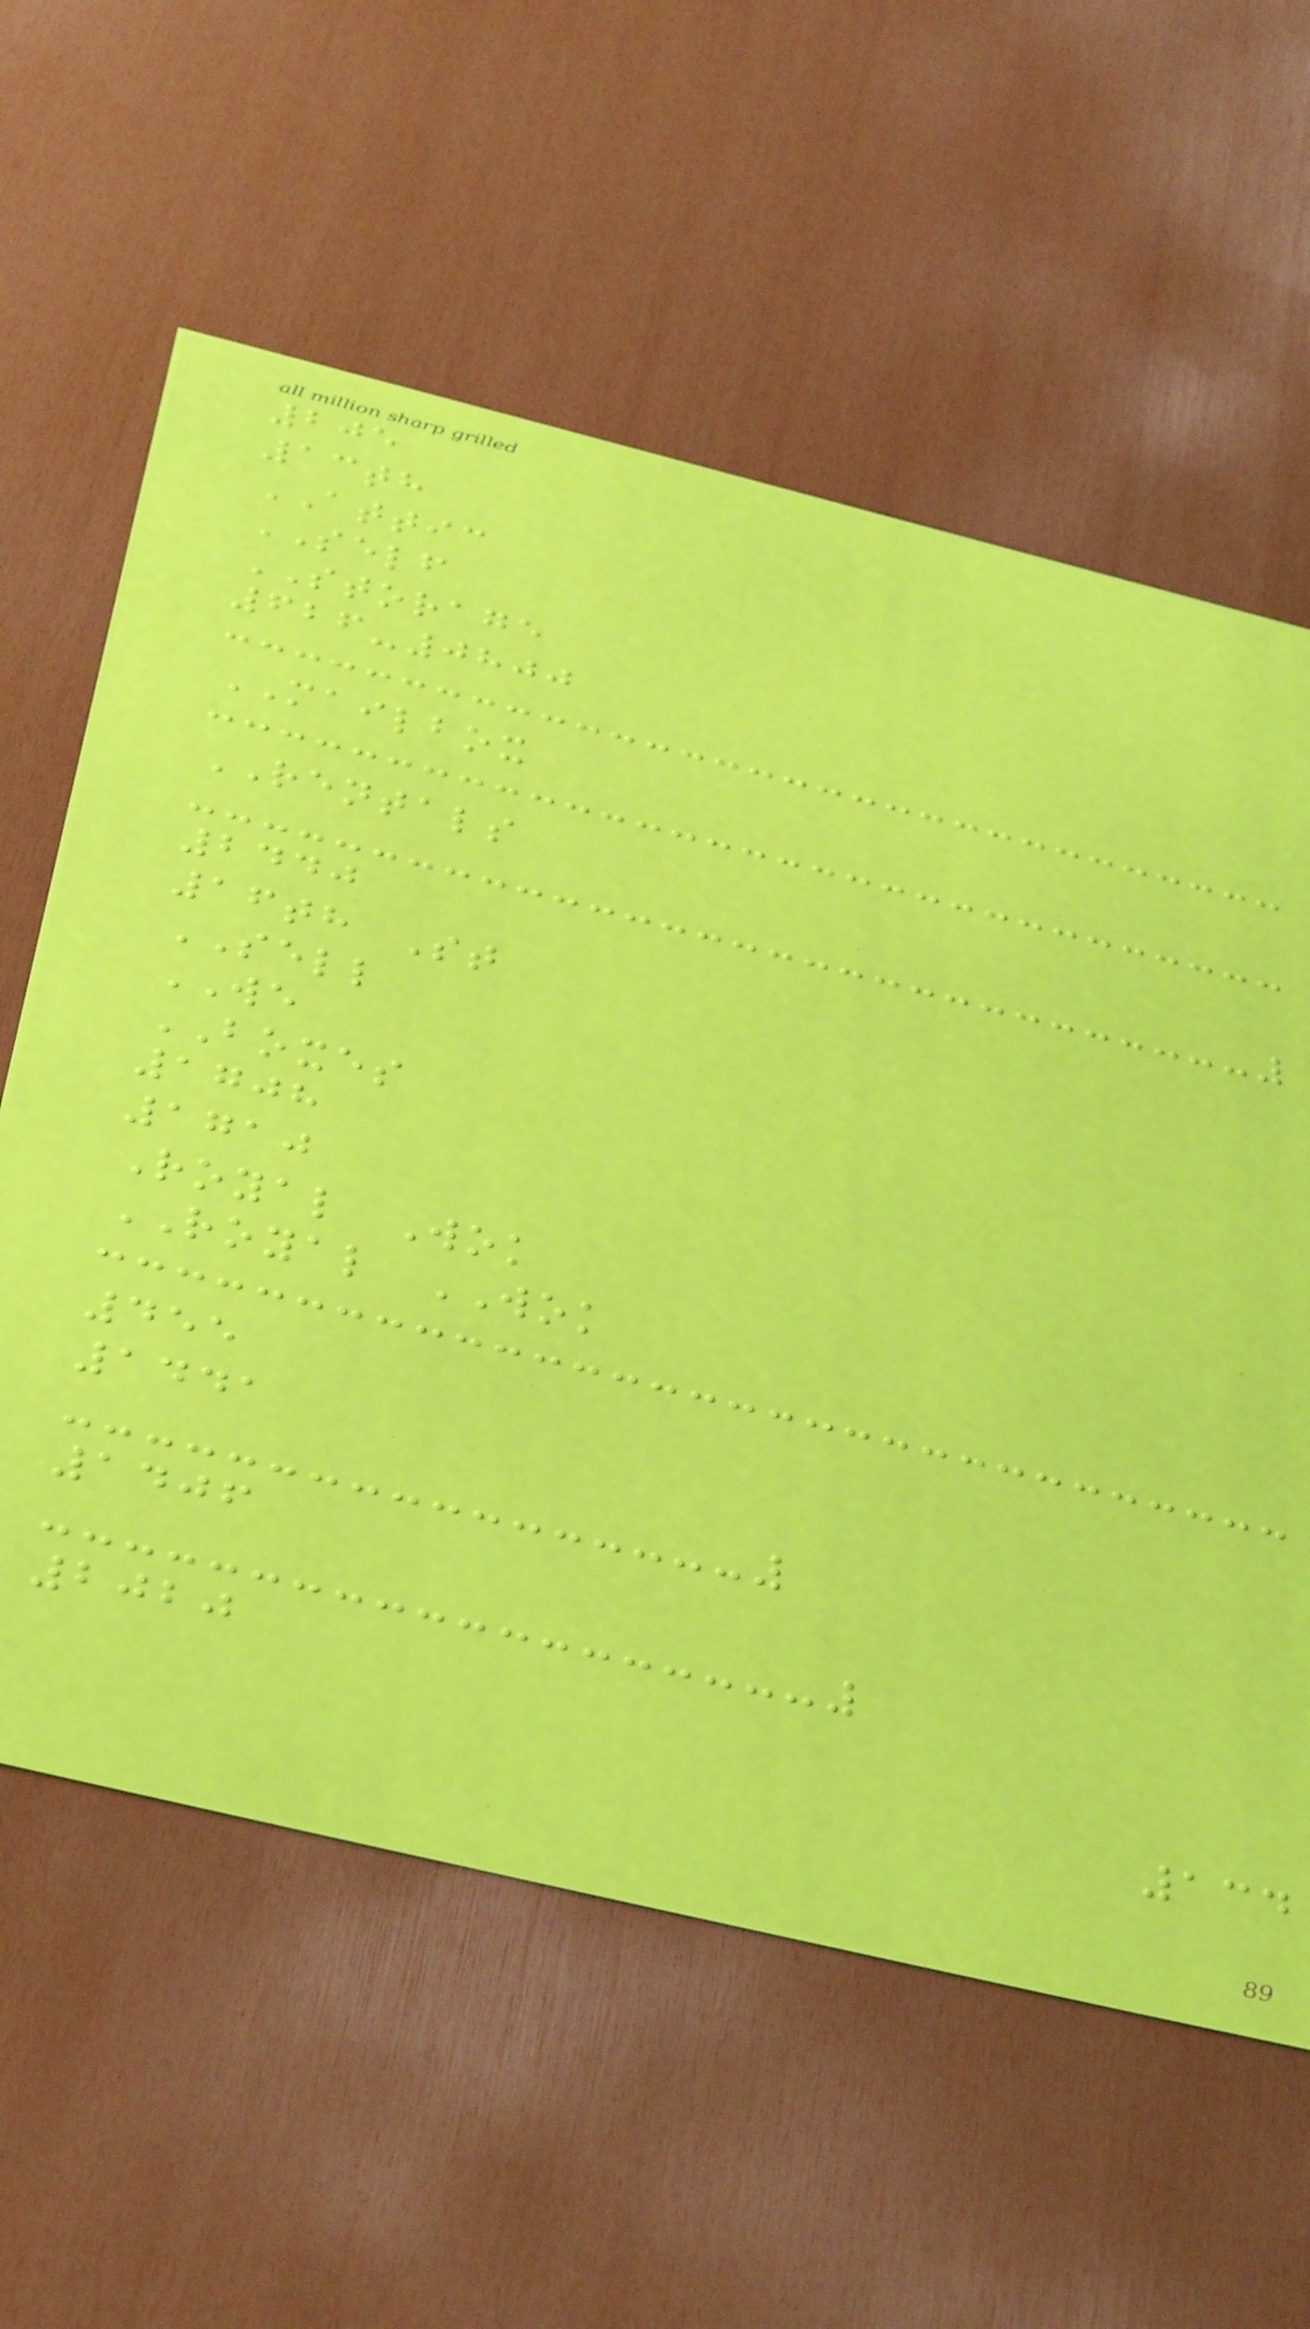205
13th
ATTIC
SELF
STORAGE
626-0800
MAILBOX
RENTALS
2440
16th St
SELL
WE
BOXES
1708
1710
Royal Wok
ROYAL WOK
455
1441
1406
2020
134
